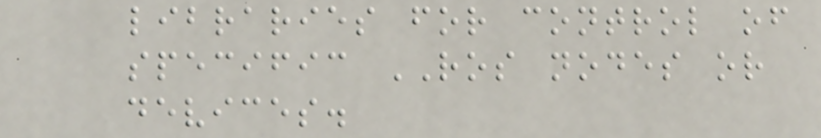libraries for control of
specific ROS nodes or
devices.
